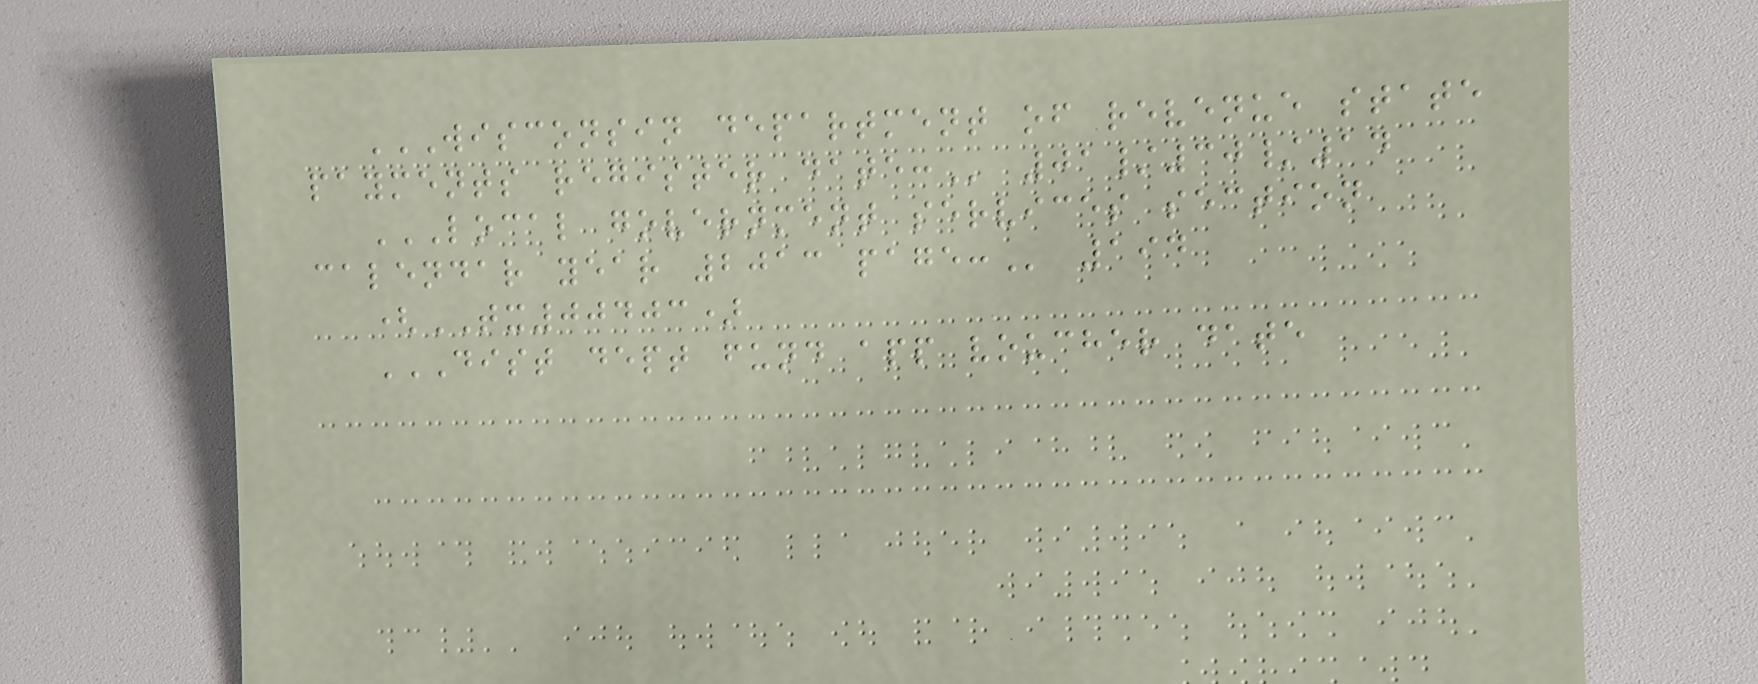WISCONSIN DEPARTMENT OF REVENUE STATE
PAYMENTS REGISTER DATE: 01/30/14
LOCAL GOVERNMENT SERVICES SECTION
CALENDAR YEAR 2013 PAGE: 194
(TX00403)
DIST DEPT FUND APP VOUCHER DATE
